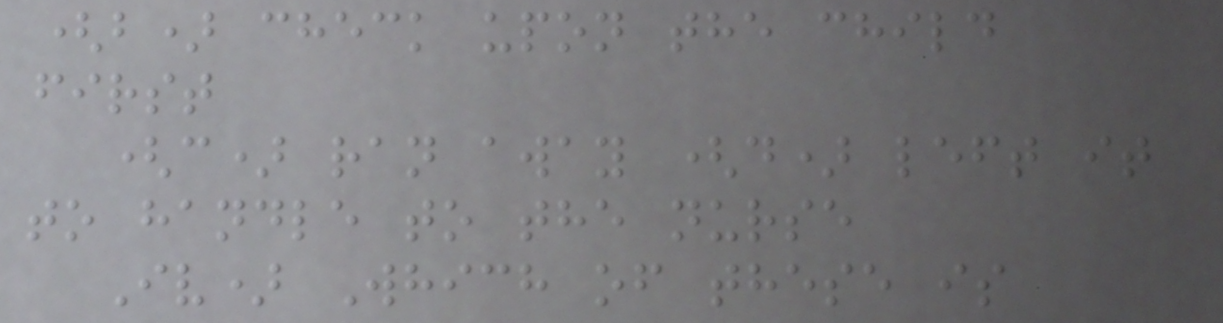(b) check upon the child
first
(c) ran away (d) left it
to handle to the nurse
Iv) Which of these is
